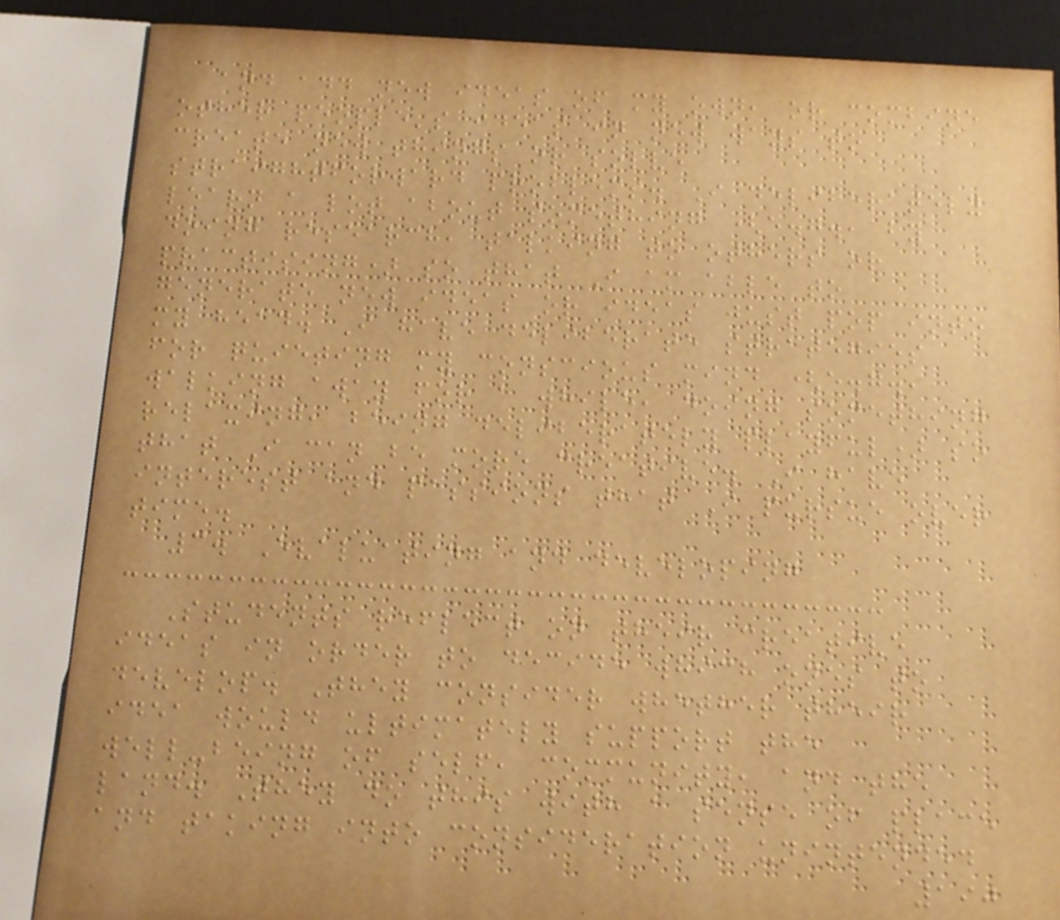and add new ideas of my own, or combine
other people's ideas in new ways to
create new things or solve
straightforward problems. I deliberately
learn a lot about something (e.g., by
doing research, talking to others or
practising) so that I am able to
generate new ideas or ideas just pop into
my head. I have deliberate strategies
for quieting my conscious mind (e.g.,
walking away for a while, doing something
relaxing, being deliberately playful) so
that I can be more creative. I have
interest and passions that I pursue over
time.
3. Evaluating and developing
Students reflect on their creative
ideas in order to decide which ones to
develop. They consider whether their
idea would ultimately support the
well-being of self, community, and the
land. They do this with a sense of place
and taking into consideration unintended
190
